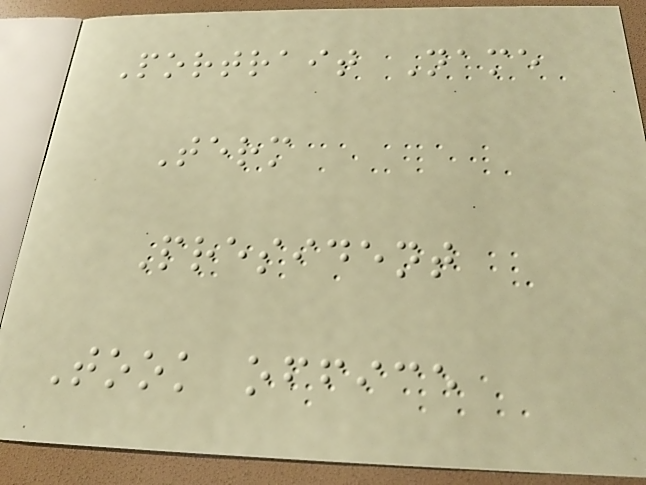Portrait Name
Term
President
Took office
